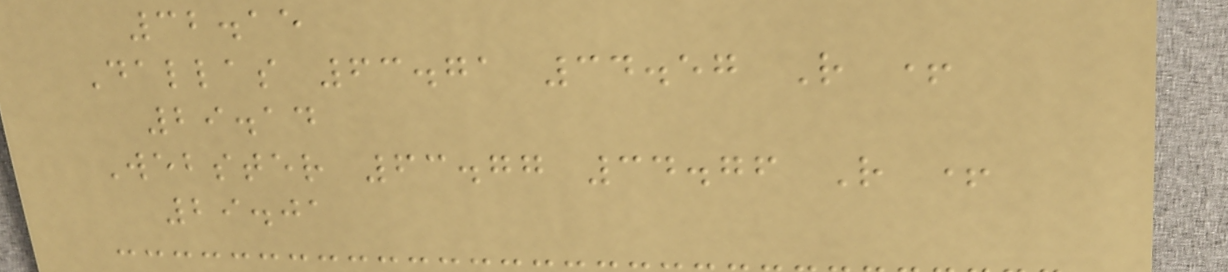32.15
Dallas 63.71 34.57 R +
29.14
Webster 63.77 34.76 R +
29.01
